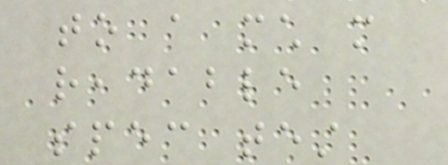to a much more
readable
spec test
